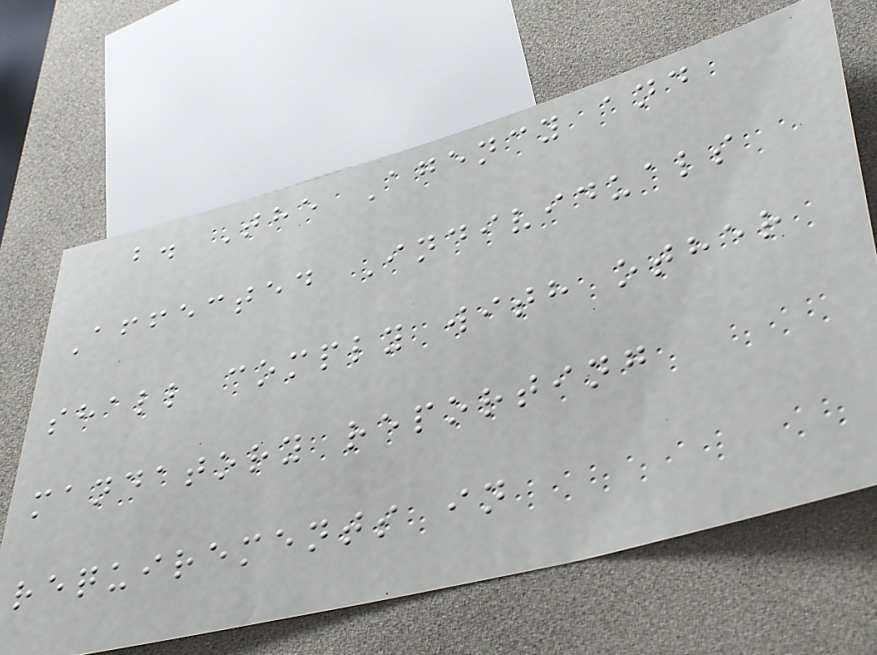b. The Agency and
Affected Individuals
shall comply with other
mandatory reporting
requirements in
